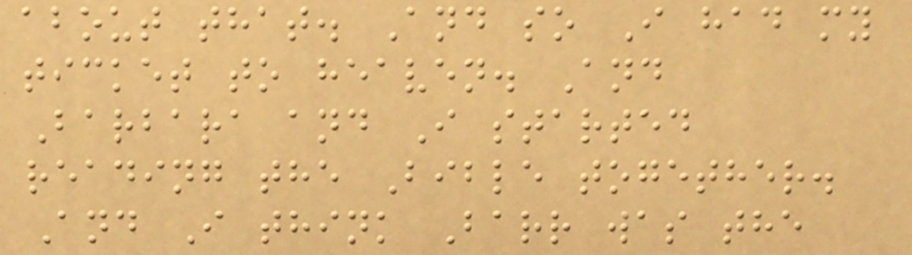about that. And so I had my
ticket to heaven. And
Barbara and I started
reading the Bible together.
And I think Barr was the
